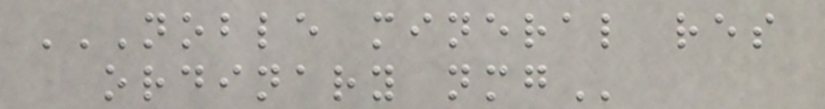NOBLE MINERAL RES
ORDINARY NMG
